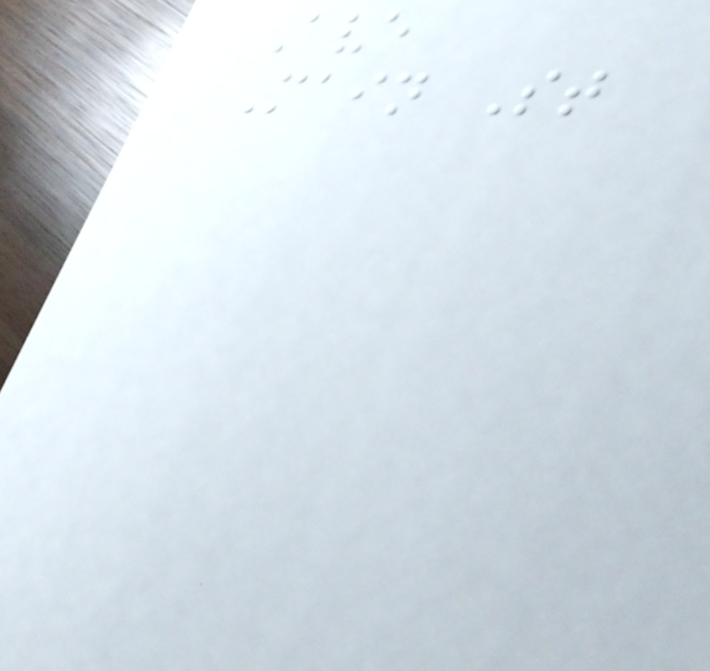Ave
Main St
